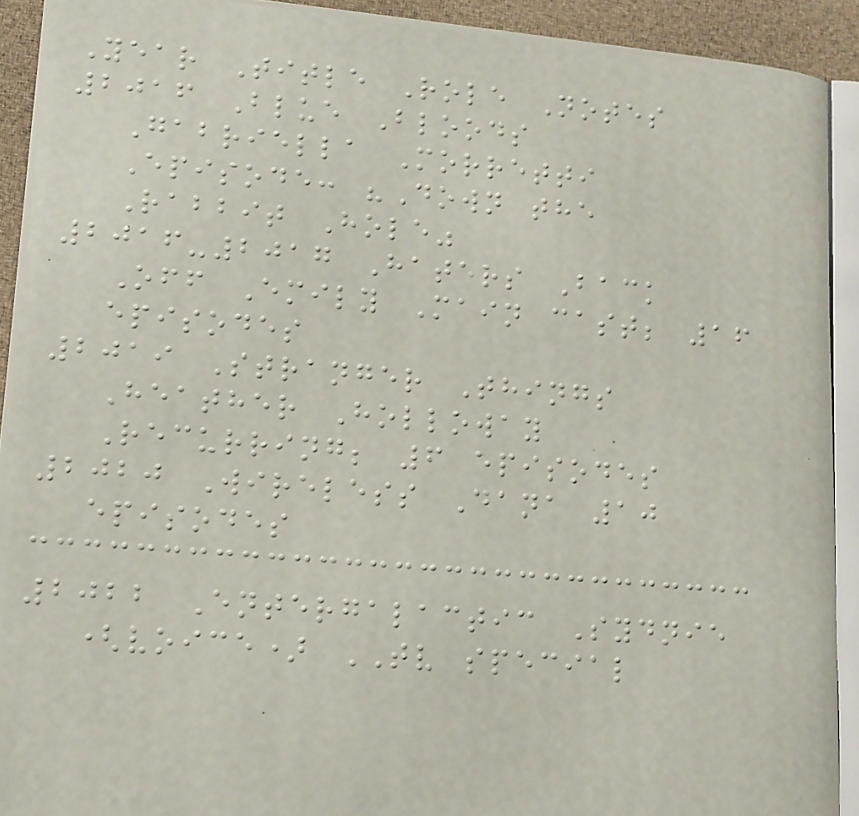Year Title Role Notes
2016 Blue Bloods
Gabriella Morretti
Episode: "Down the
Rabbit Hole"
2016-2017 Haters Back
Off Emily Main cast; 16
episodes
2019 Stranger Things
Heather Holloway
Recurring; 6 episodes
2020 Wireless Dana 10
episodes
2022 Entergalactic Sydnie
(voice) TV special
